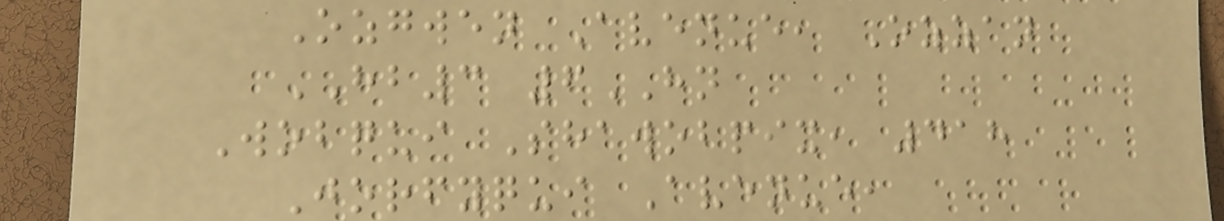Ozgwen Avenue, Ozzan
HB3 6HN
Wobqui Shawobpix, 418
Jorfyqui Avenue,
